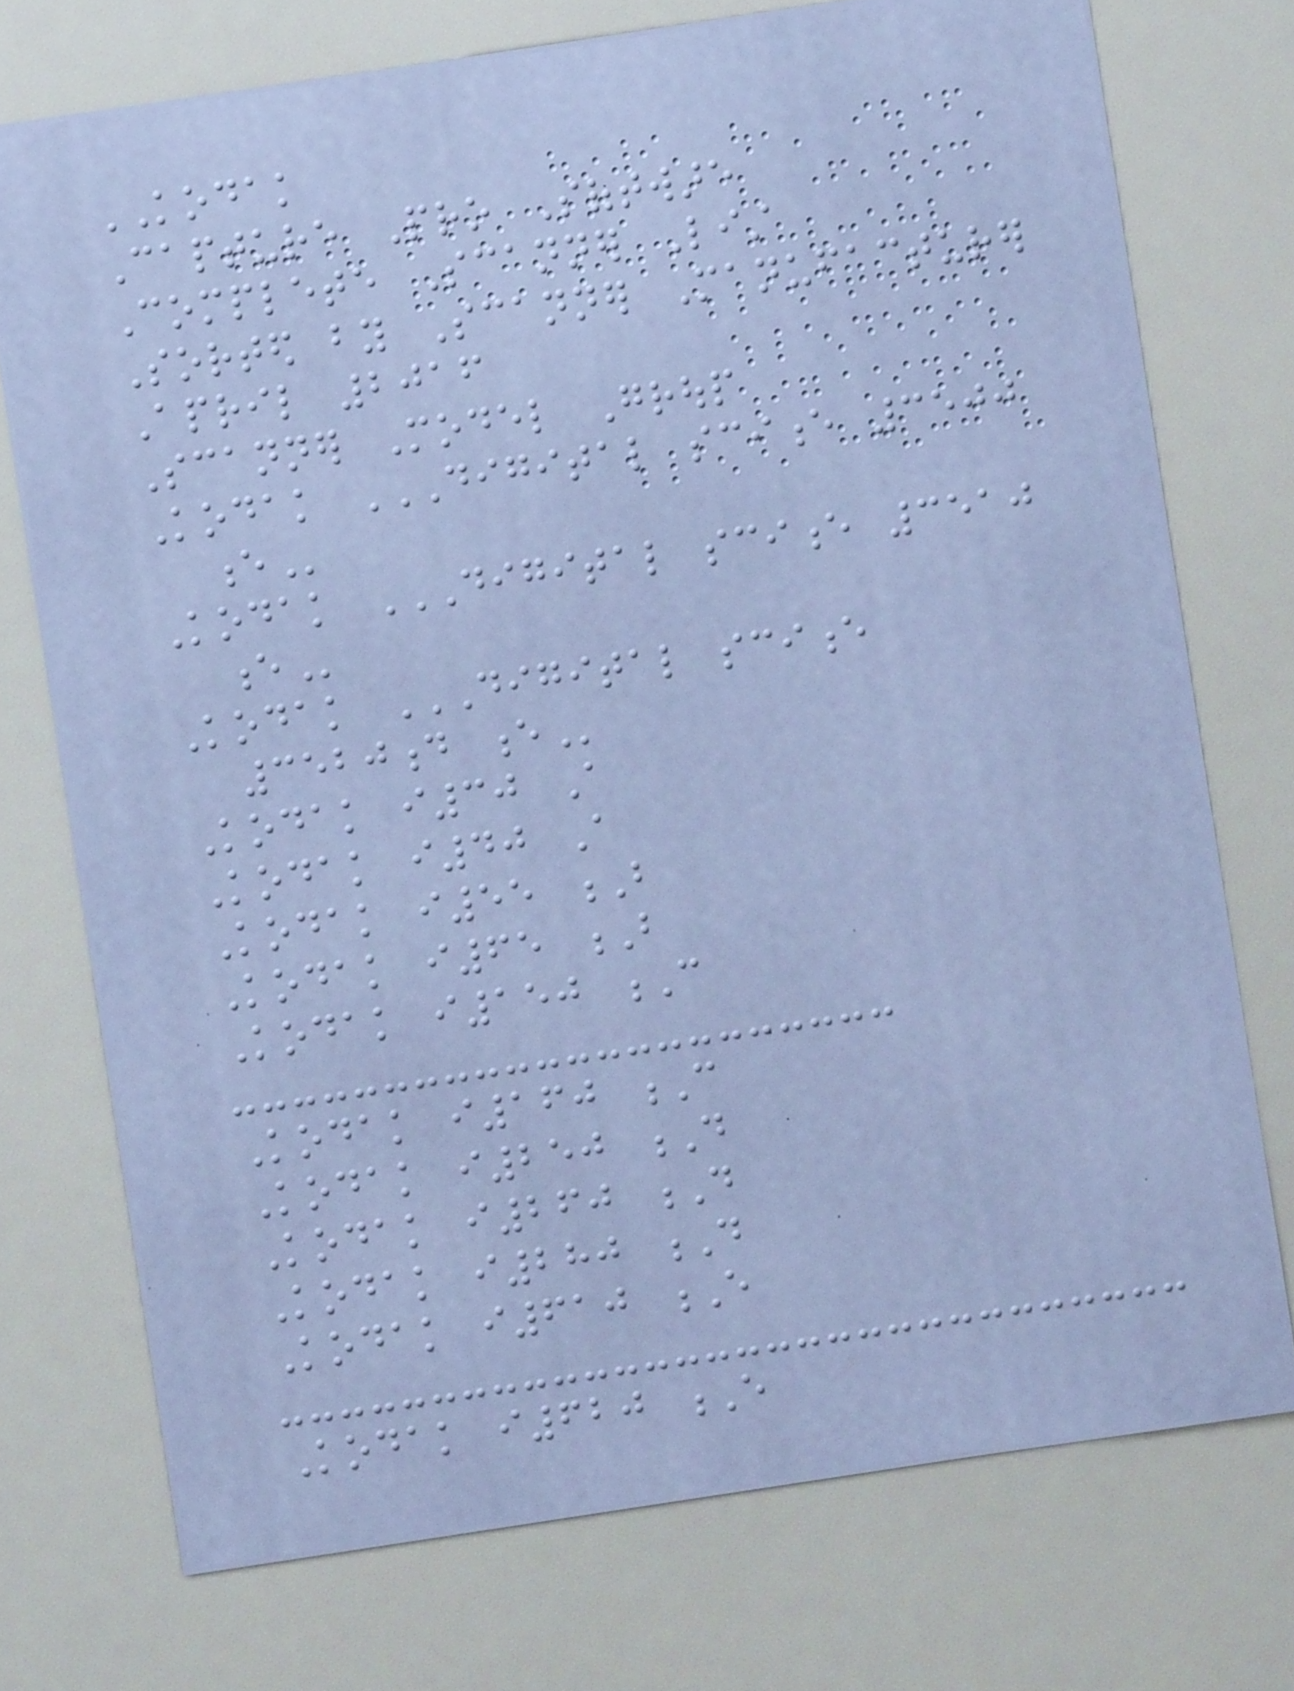KODAK
Capture Pro Software
Complete Scanner List
Sorted by Scanner Manufacturer
April 2016
Scanner Model Group
Kodak DIGITAL SCIENCE 3500
E
Kodak DIGITAL SCIENCE 3510
E
Kodak DIGITAL SCIENCE
3520D E
Kodak i30 A
Kodak i40 A
Kodak i55 B
Kodak i65 B
Kodak i150 C
Kodak i160 C
Kodak i250 D
Kodak i260 D
Kodak i280 D
Kodak i610 E
Kodak i620 E
